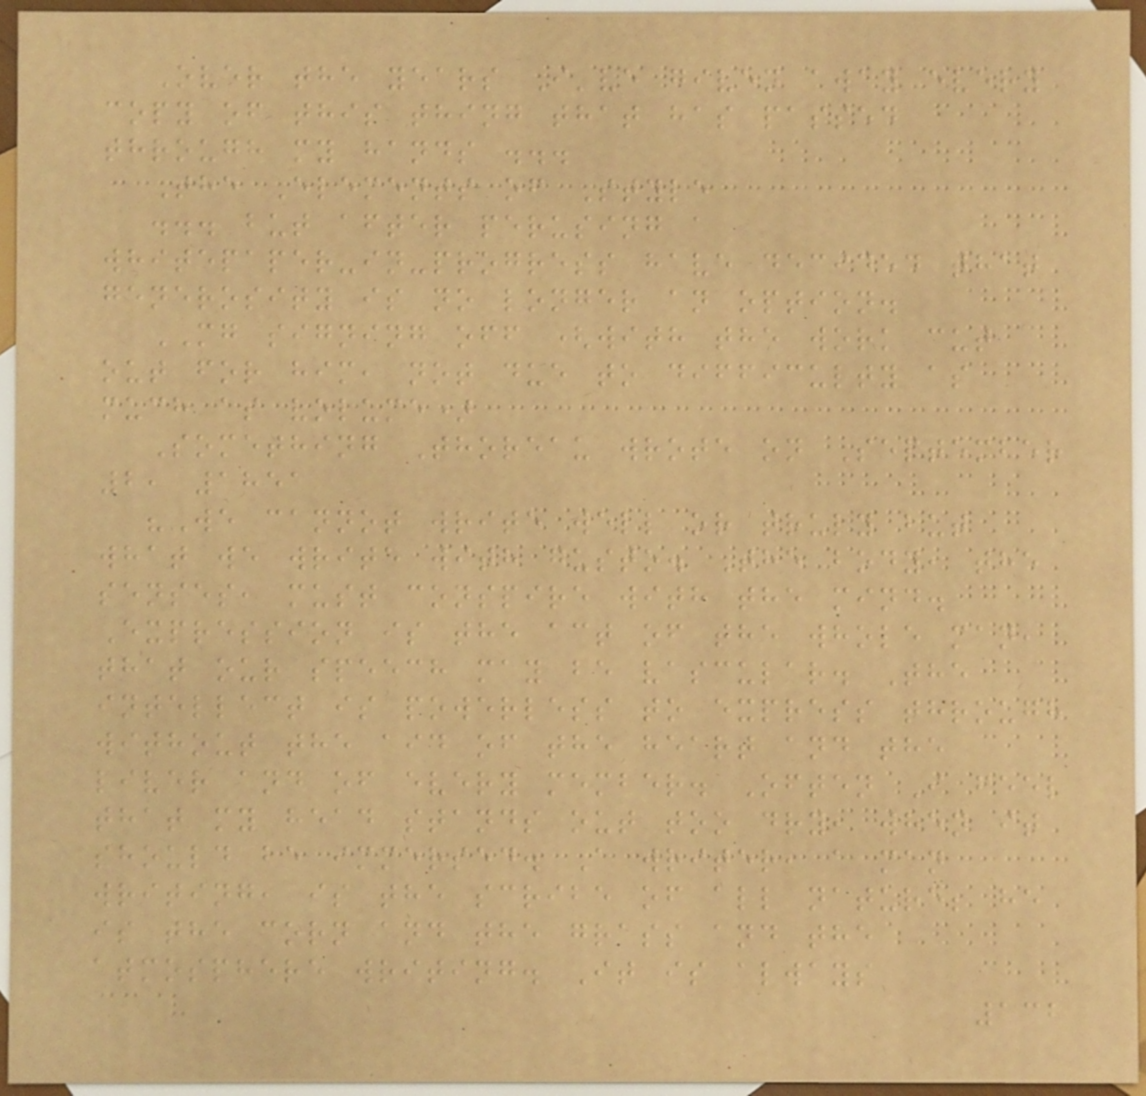Over the years I've given away every
copy of this thing that has passed
through my hands ...
The Elements of Style
... but after perusing a
whitepaper-in-progress have decided that
generosity is no longer an option.
MG signing off (with the work cut
out for him, not due to difficulty as
much as volume)
Something Thoreau wrote on September
2, 1851
"We cannot write well or truly but
what we write with gusto. The body, the
senses, must conspire with the mind.
Expression is the act of the whole man,
that our speech may be vascular. The
intellect is powerless to express through
without the aid of the heart and the
liver and of every member. Often I feel
that my head stands out too dry, when it
should be immersed. A writer, a man
writing, is the scribe of all nature; he
is the corn and the grass and the
atmosphere writing. It is always
132
